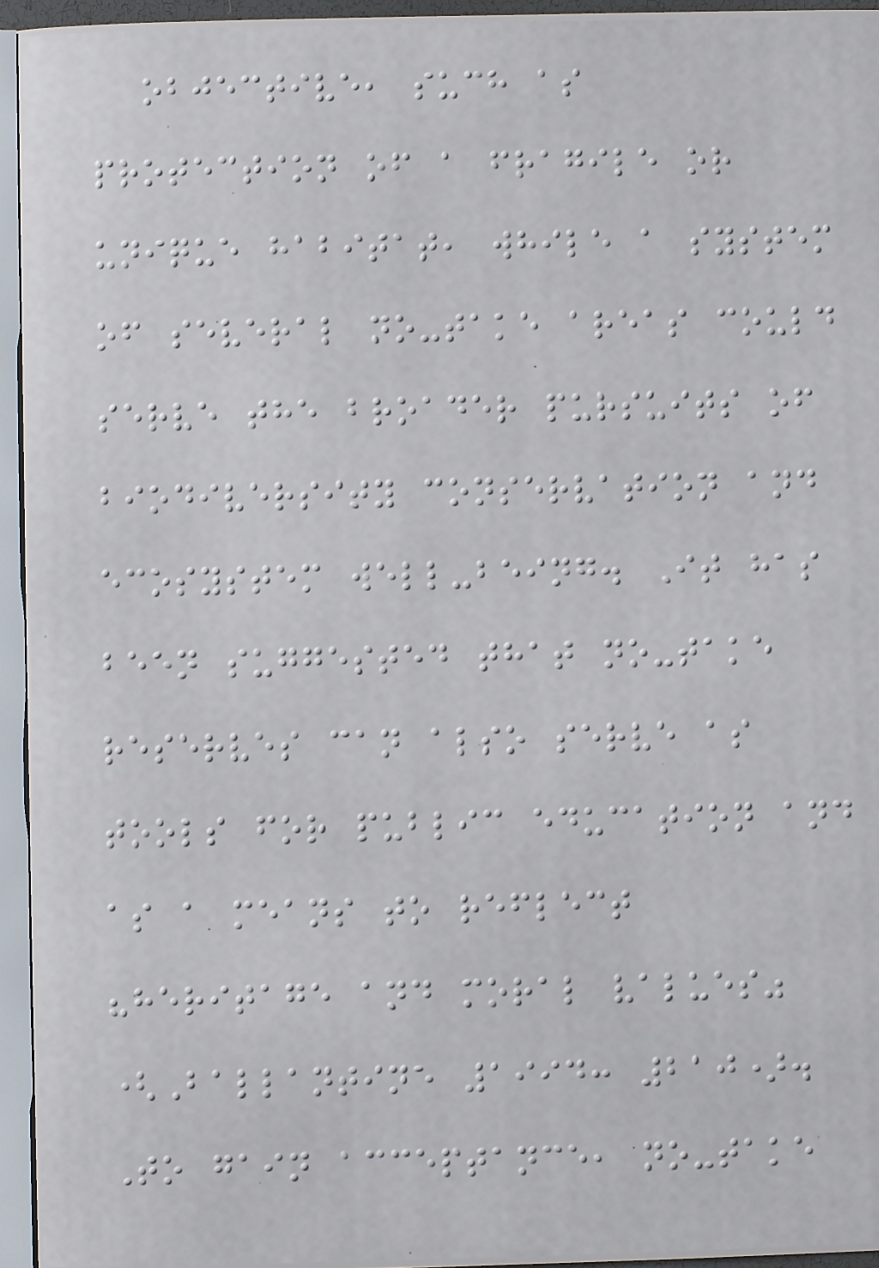objective, such as
protection of a fragile or
unique habitat, while a system
of several no-take areas could
serve the broader pursuits of
biodiversity conservation and
ecosystem well-being. It has
been suggested that no-take
reserves can also serve as
tools for public education and
as a means to reflect
"heritage and moral values"
(Ballantine 1994: 210).
To gain acceptance, no-take
